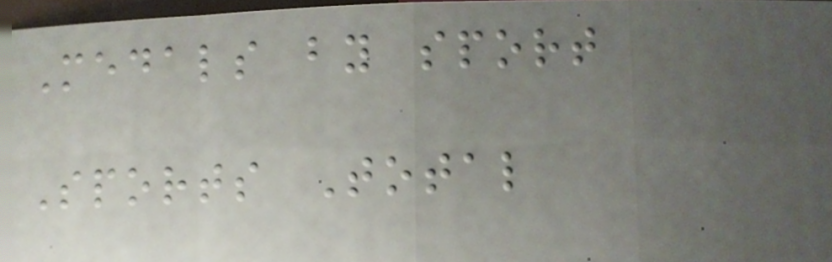Medals by sport
Sports Total
